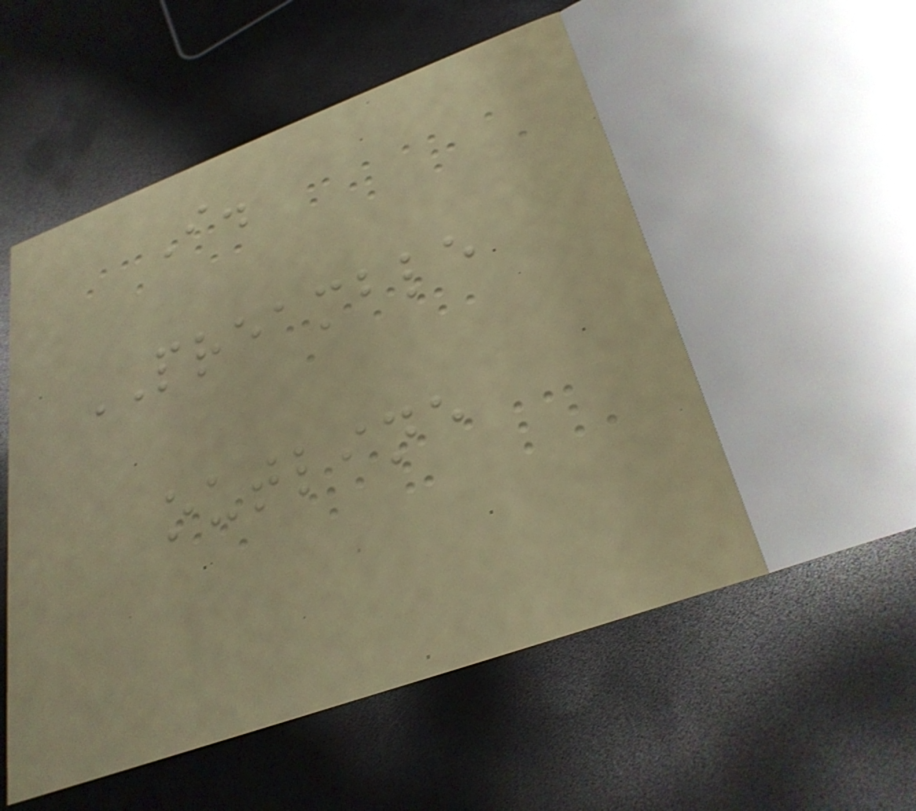I.
PREAMBLE
outline
